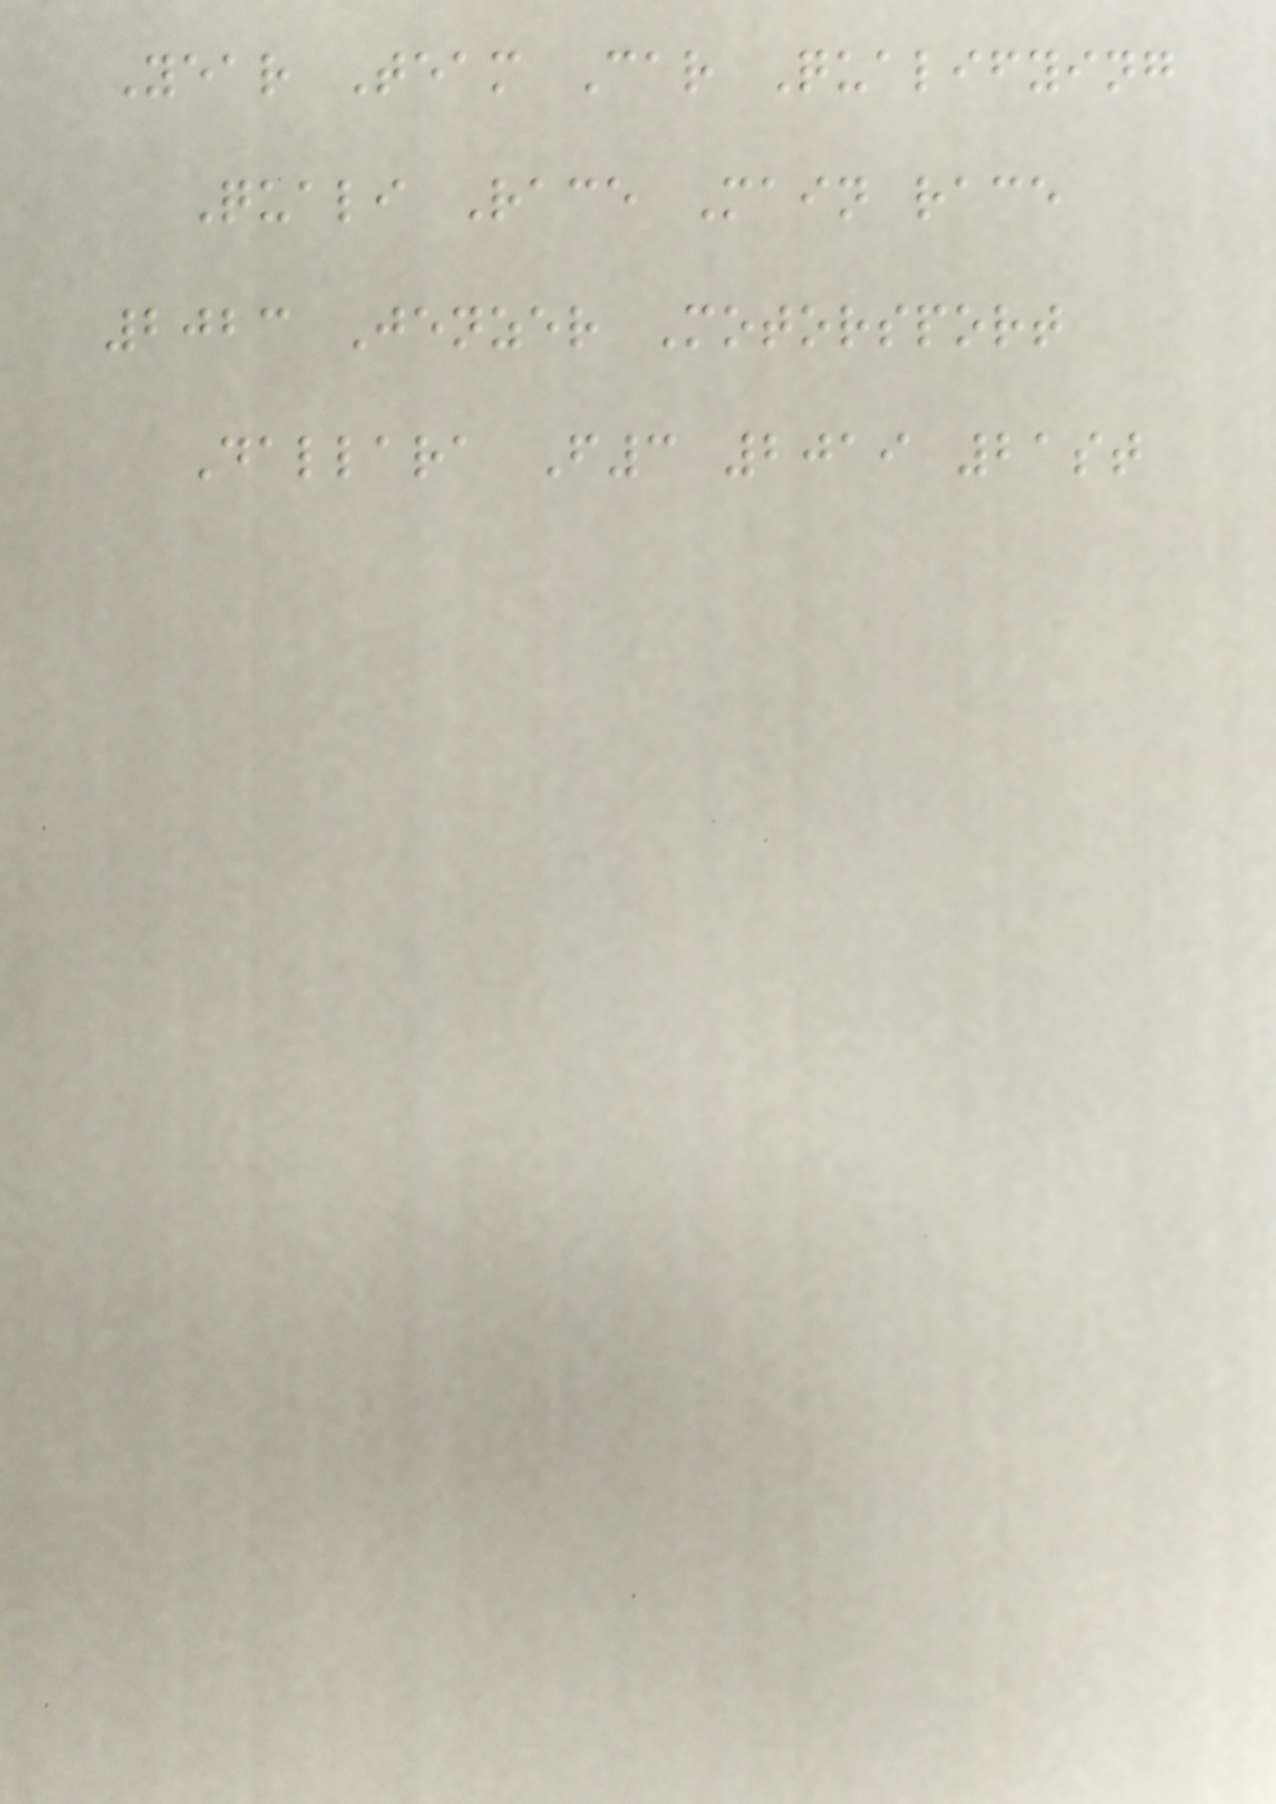Year Team Car Qualifying
Quali Race Main race
2023 Jenzer Motorsport
Dallara F3 2019 21st
